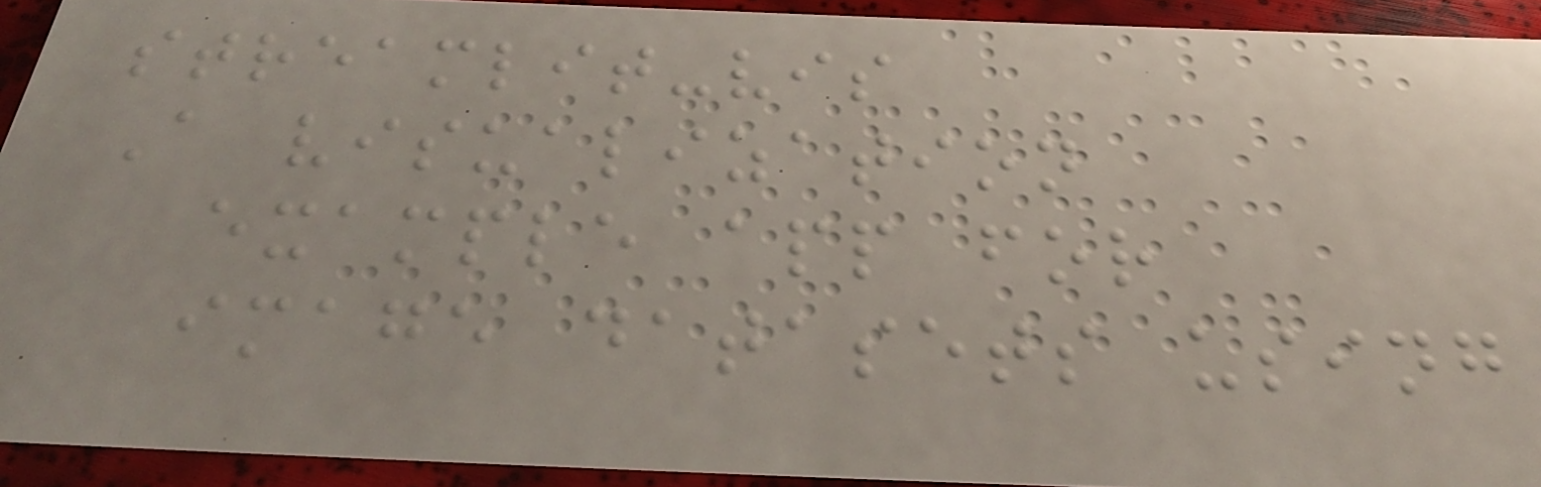streamlit-vis
A visualization
example app for
image datasets using
